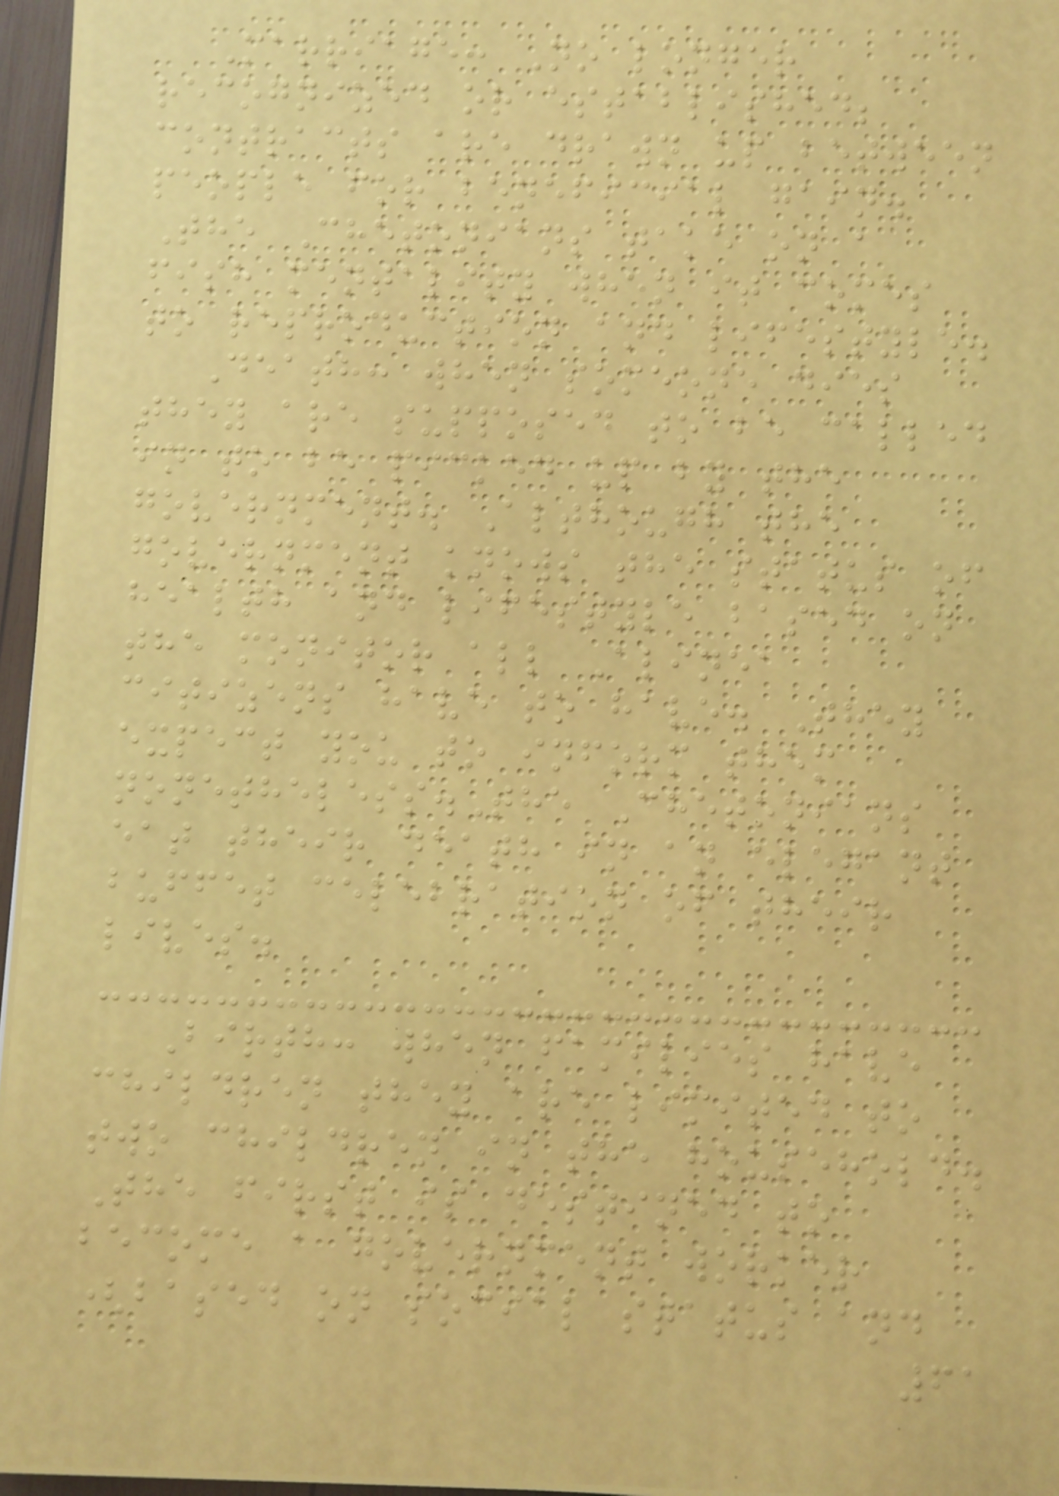Marriage: No longer
recognized or established;
contracts are drawn up between
people for beneficial gain.
The Chetonians take on a
fish mentality when it comes
to reproduction and lifestyle.
Death: when someone dies
they are supposed to be called
in to be picked up by the
government. Although the
government knows the status of
health and lifestyle based on
the monitor all Alinea
citizens have to have. They
expect you to inform them
nonetheless.The Chetonians
eat their death in an elegant
buffet celebration of their
lives.
Birth: when families have
children they are limited to
two children in the household.
The first is destined to
become a government worker
(based on social status and
61
